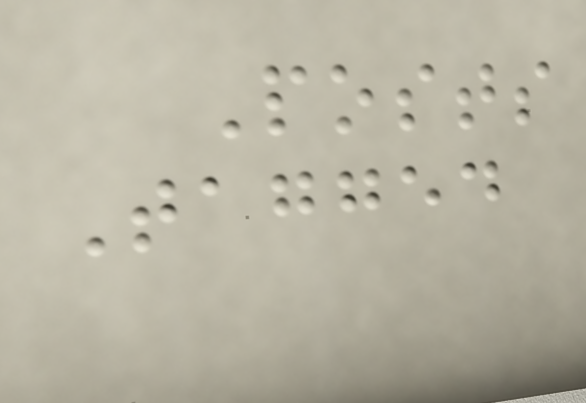Posts
Tagged
